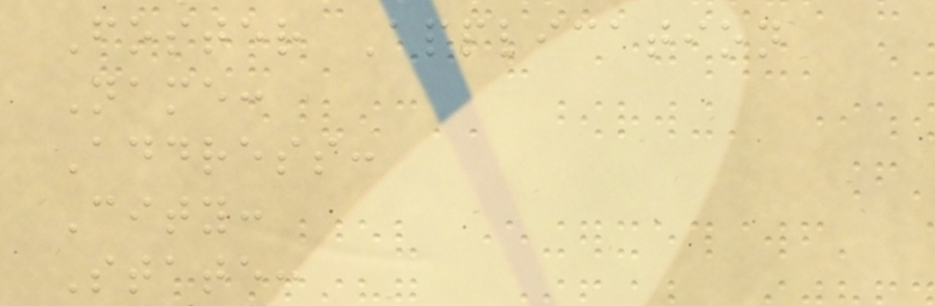Foster Application
Name:
Address:
City:
State:
